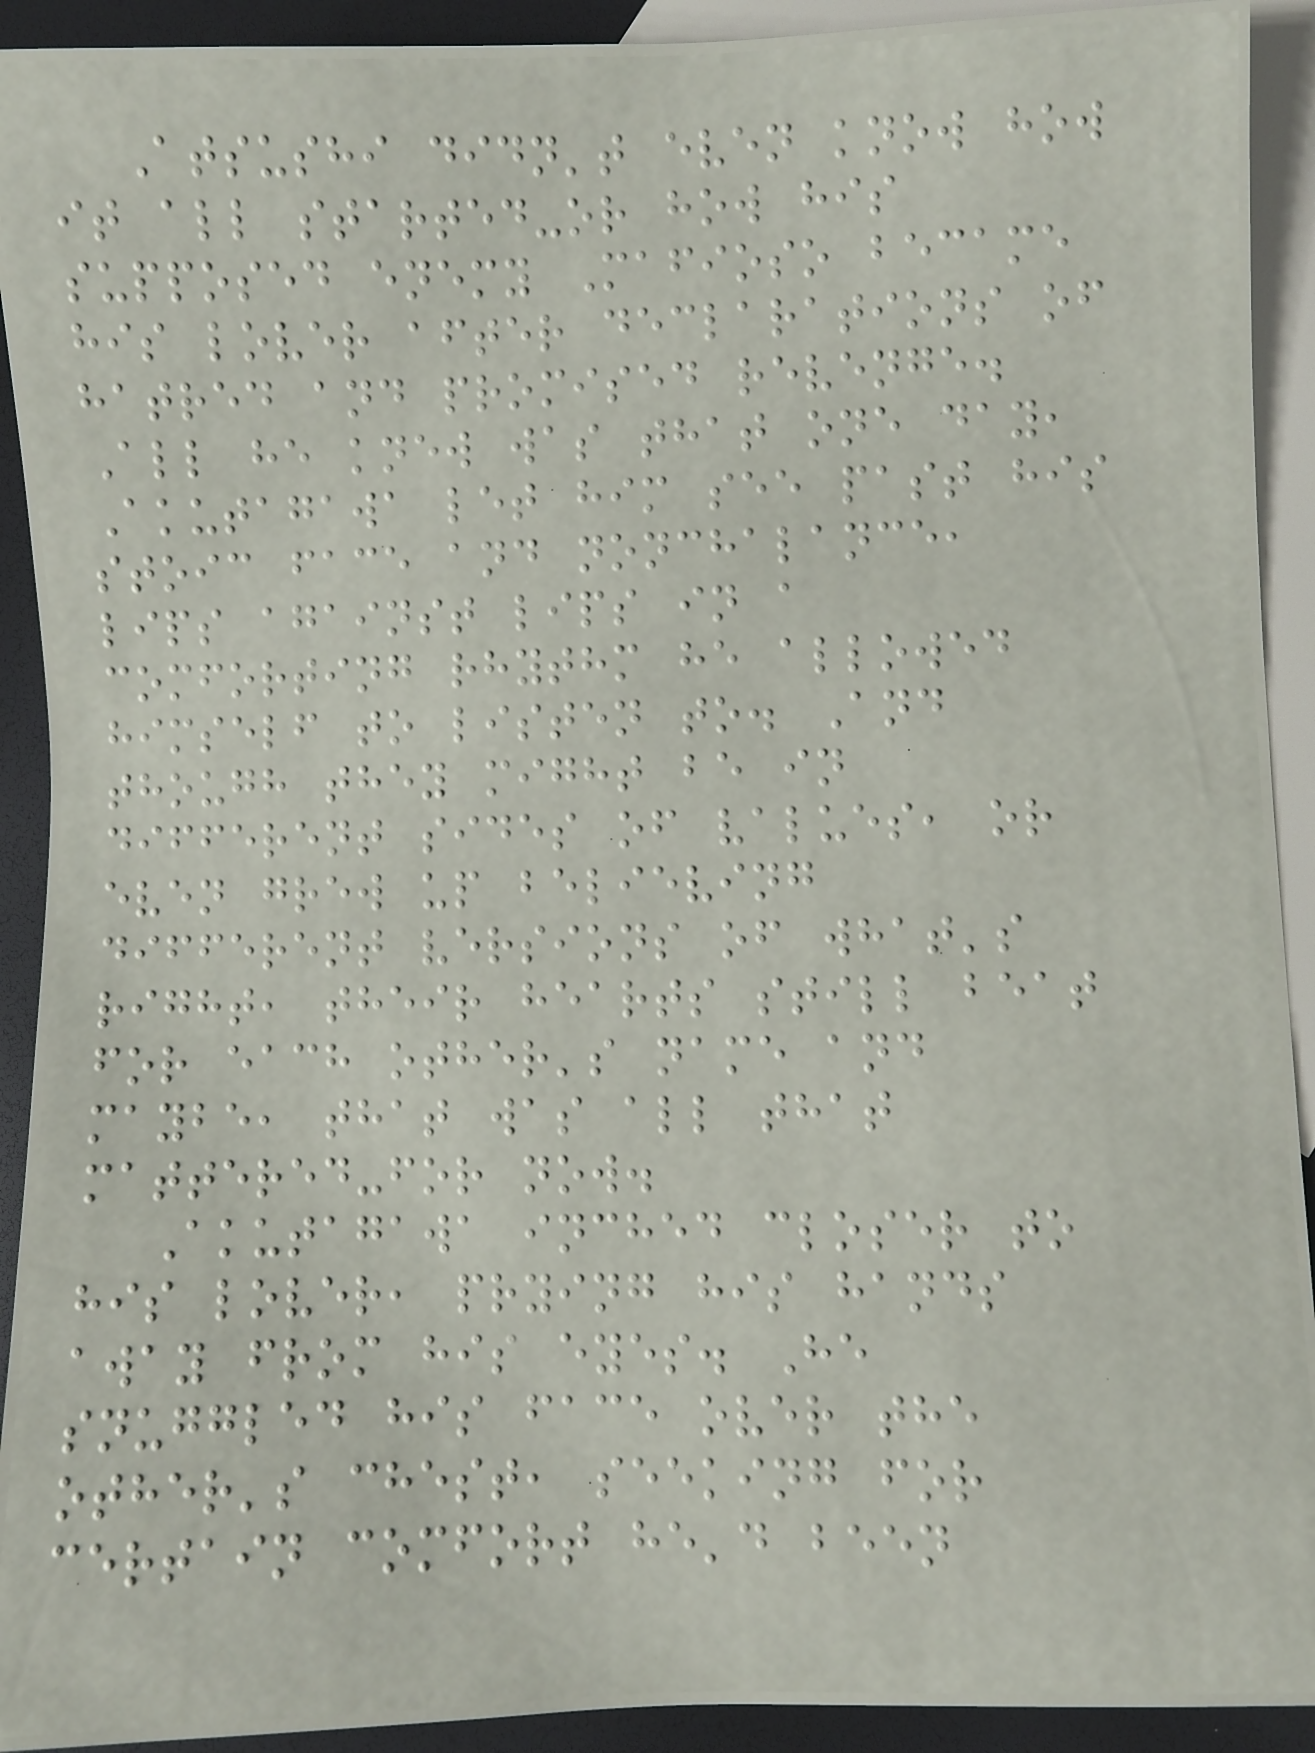Atsushi didn't even know how
it all started-or how his
supposed enemy Mafioso became
his lover after declarations of
hatred and promised revenge.
All he knew was that one day,
Akutagawa let him see past his
stoic face and nonchalance,
lips against lips in a
comforting rhythm he allowed
himself to listen to. And
though they might be in
different sides of values, or
even grew up believing
different versions of what's
right, their hearts still beat
for each other's name and
maybe, that was all that
mattered-for now.
Akutagawa inched closer to
his lover, prying his hands
away from his eyes. He
snuggled his face over the
other's chest, seeking for
certain comfort he'd been
